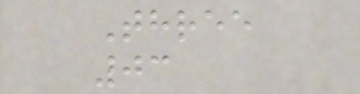Three
03
